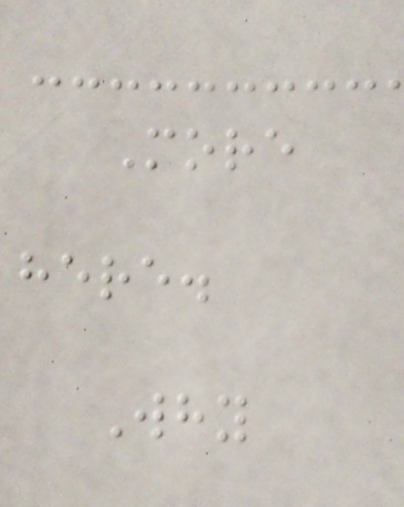More
here.
Why
